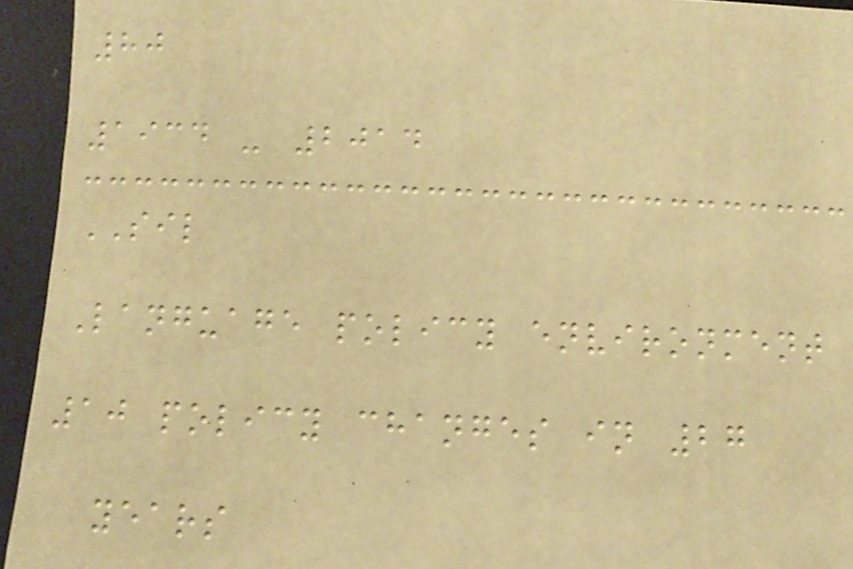80
1934 - 2014
SIL
Language policy environment
10 policy changes in 27
years
